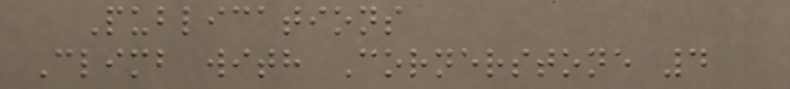Publications
Climb with Cornerstone 4
